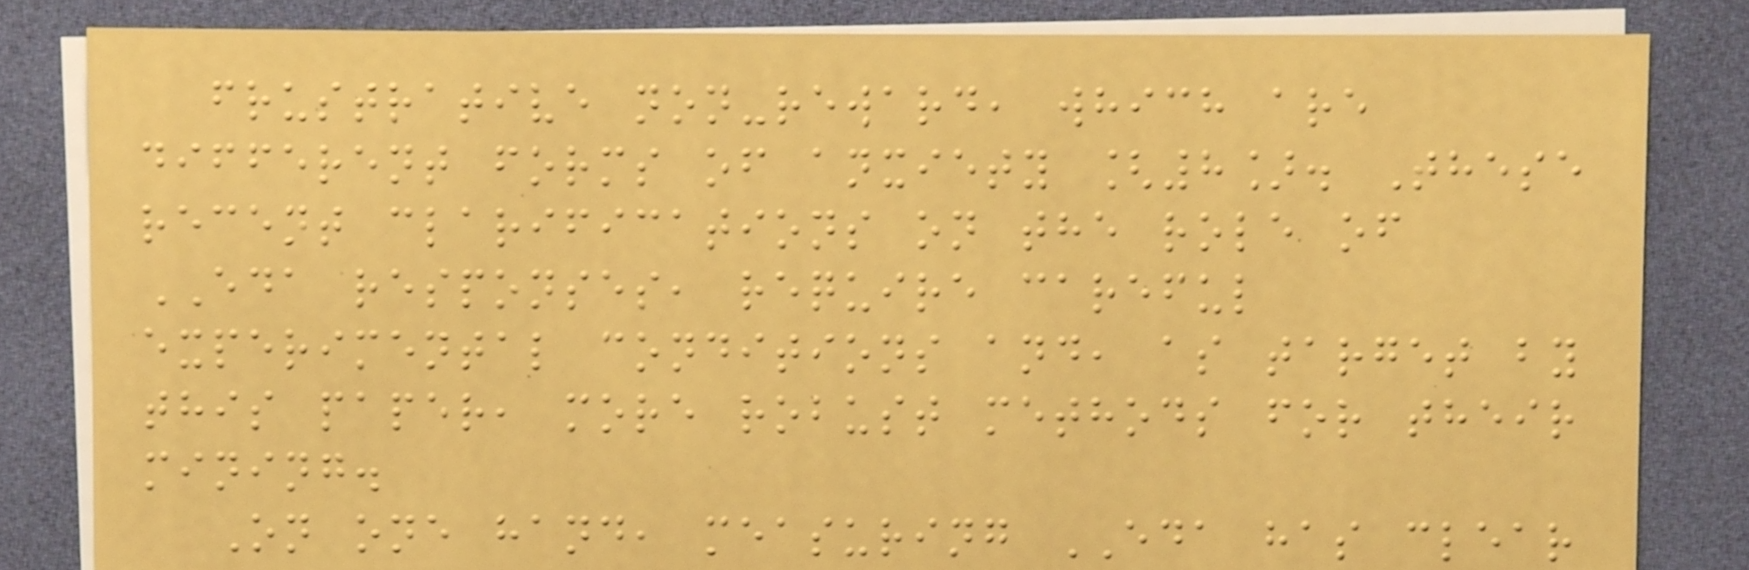frustrative non-reward, which are
different forms of anxiety [8]. These
recent clarifications on the role of
EDA responses, require careful
experimental conditions and, as target by
this paper, more robust methods for their
mining.
On one hand, measuring EDA has clear
